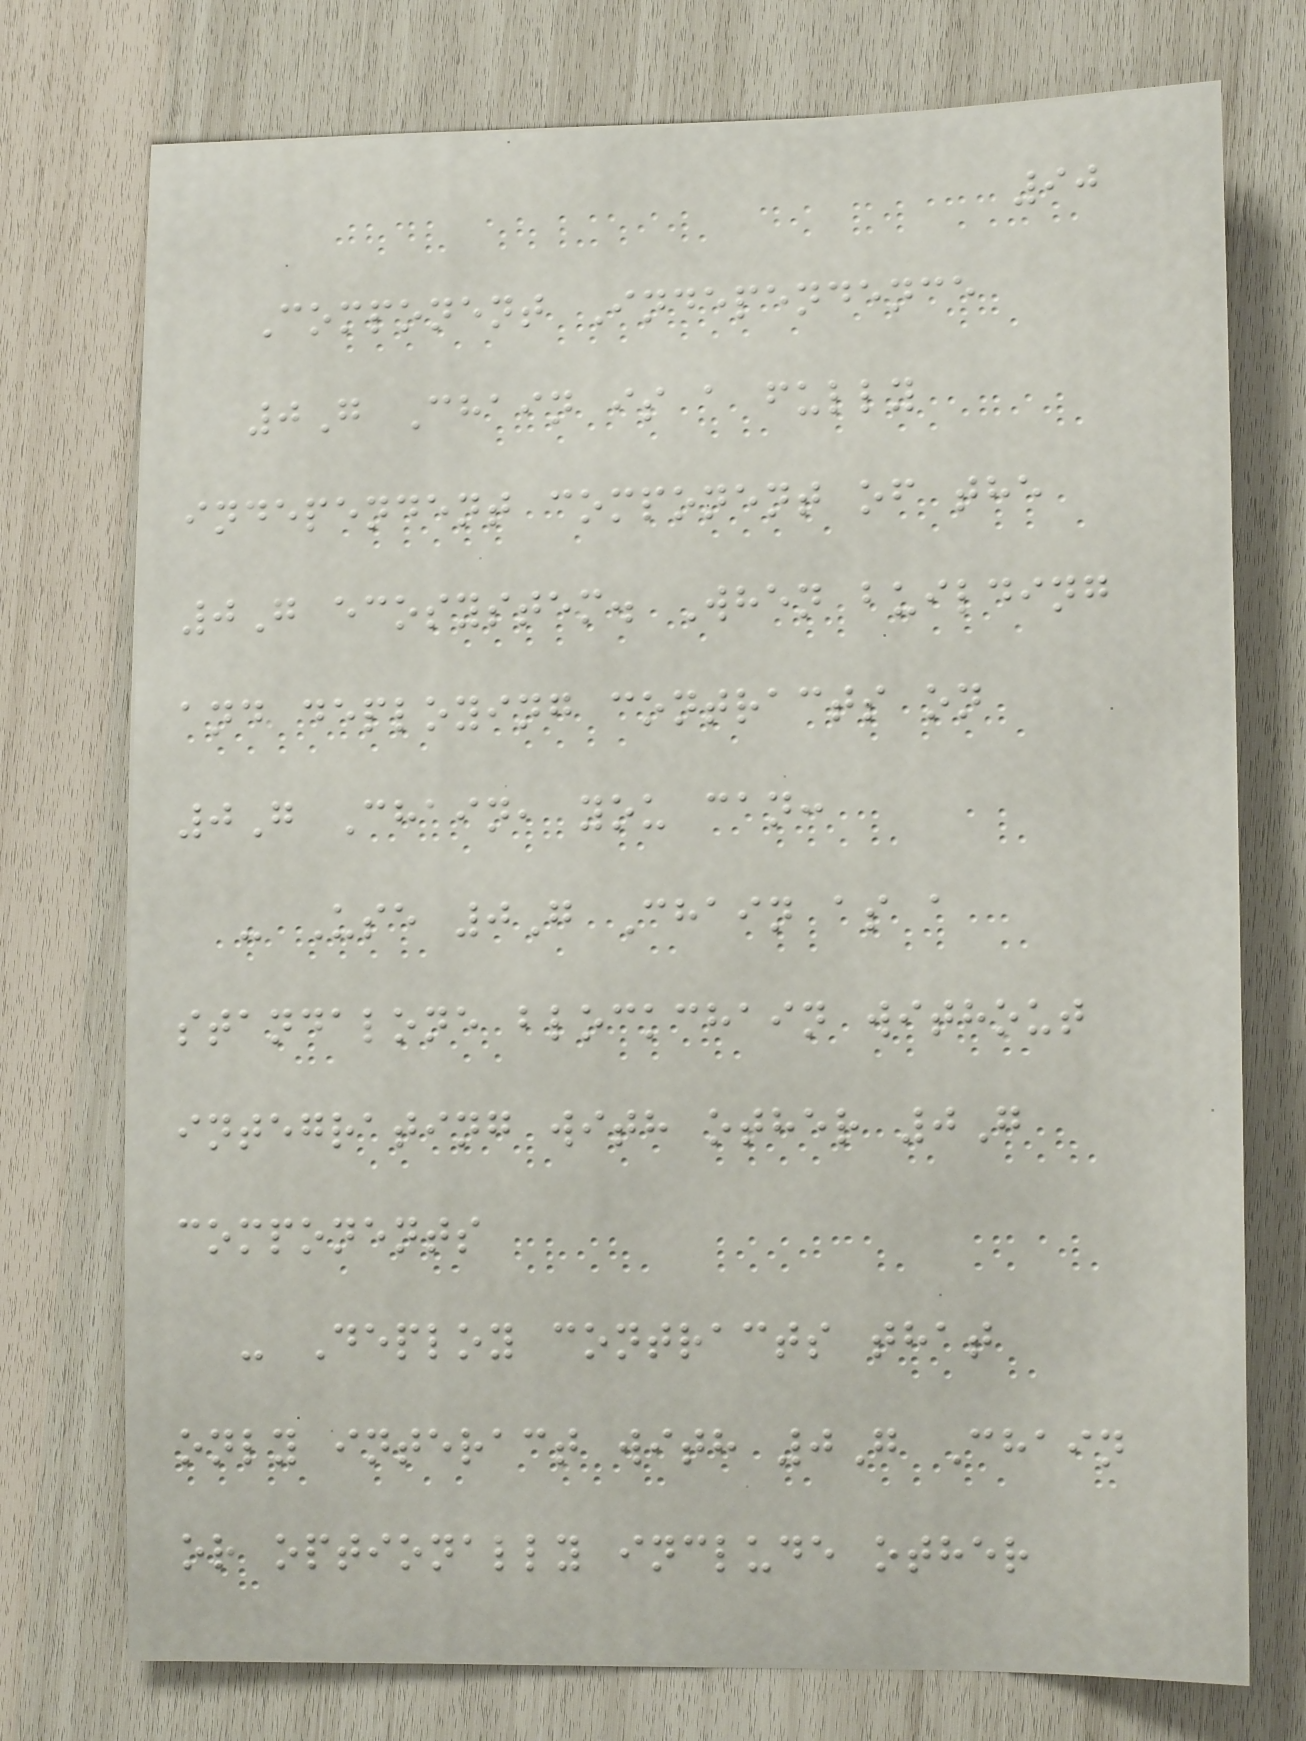90
Component Independence
0G Chain is a fully
independent component of the
0G ecosystem. When building
and deploying contracts on
0G Chain, you can:
- Use 0G Chain as a
standalone blockchain without
integrating with other 0G
components
- Deploy contracts that
only interact with 0G Chain
or optionally include other
